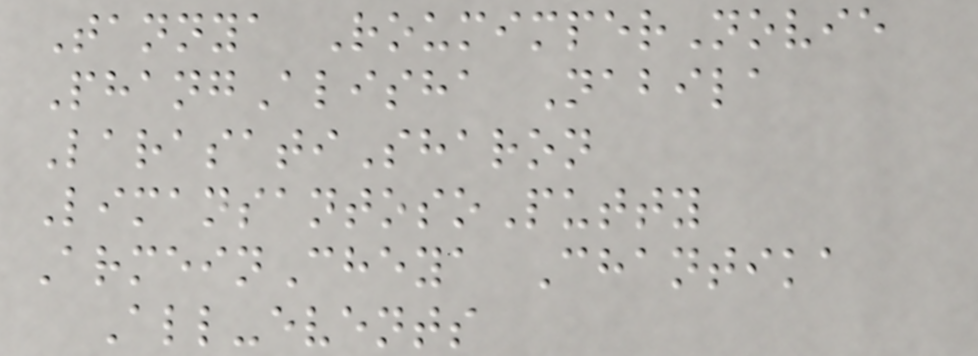Tannya RoumimperNovie
PhangAlisha Nabila
LarasatiSharon
LimansantosoPutty
ArmeinCheya Chantika
All-events
